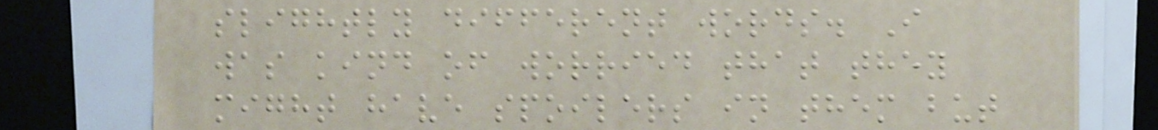slightly different words. I
was kind of worried that they
might have spoilers in them but
